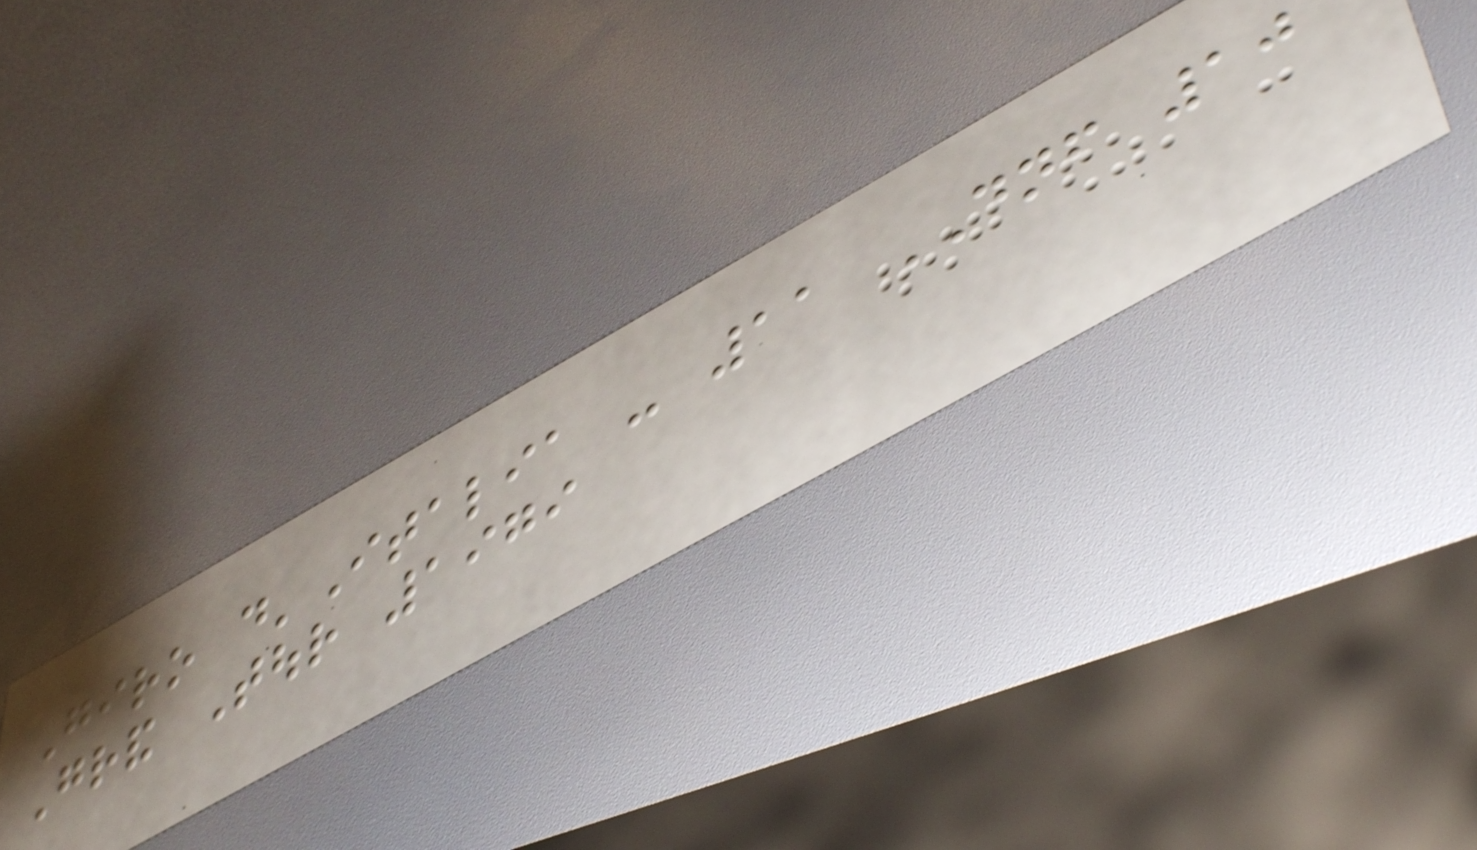Giro d'Italia - 11 DNF 10
Grand Tour 1979
